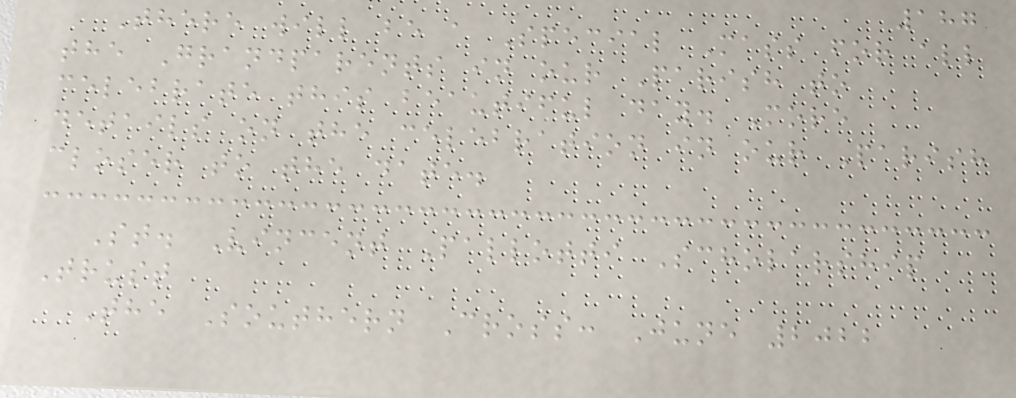187
There will be a Special Mass for all
the Grandparents in our Parish to
celebrate this beautiful day. More
details on the celebration in our Parish
closer to the date.
St. Vincent Pallotti Scholarship
Trust
The Southern Cross: June 2022
